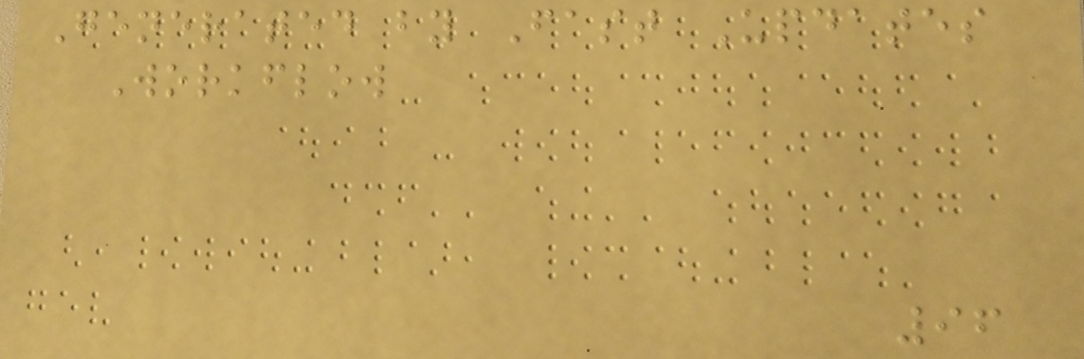Generated by Fast Updates
Workflow
96
